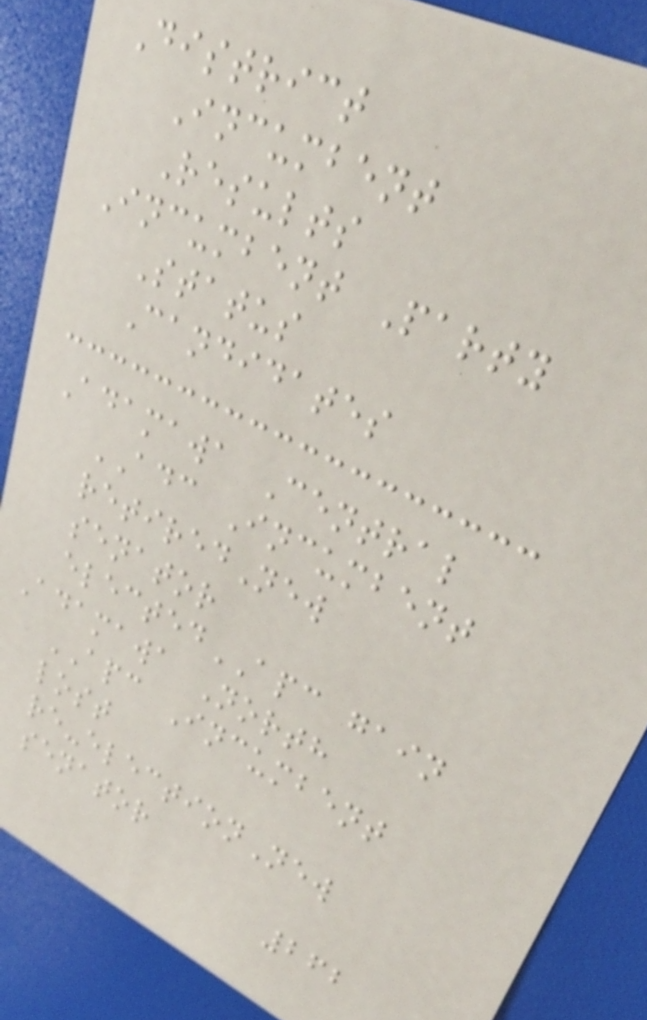District
Incumbent
Results
Incumbent Party
Status
Candidates
Adamawa Central
ADC Incumbent
retiredNew
senator
electedAPC gain
Adamawa North
APC Incumbent
lost
re-electionNew
senator
262
